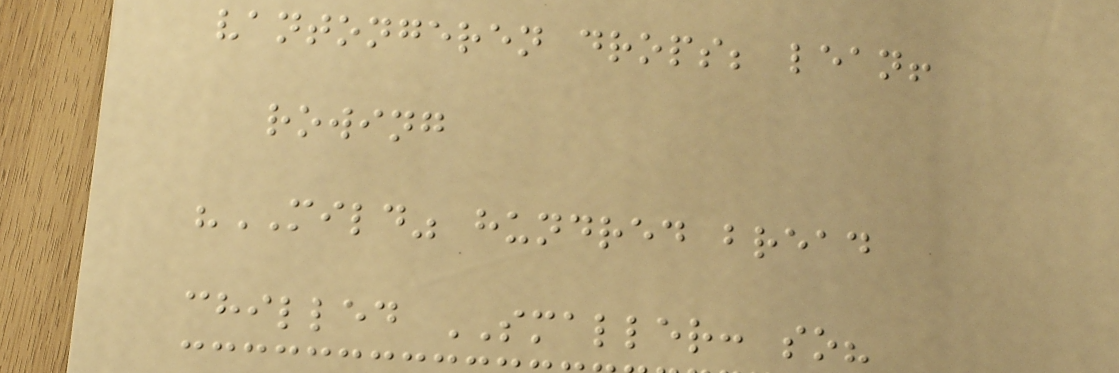vantongeren drops; lean!
rowing
"MILD" hundred bread
chilled SMALLER: so?
